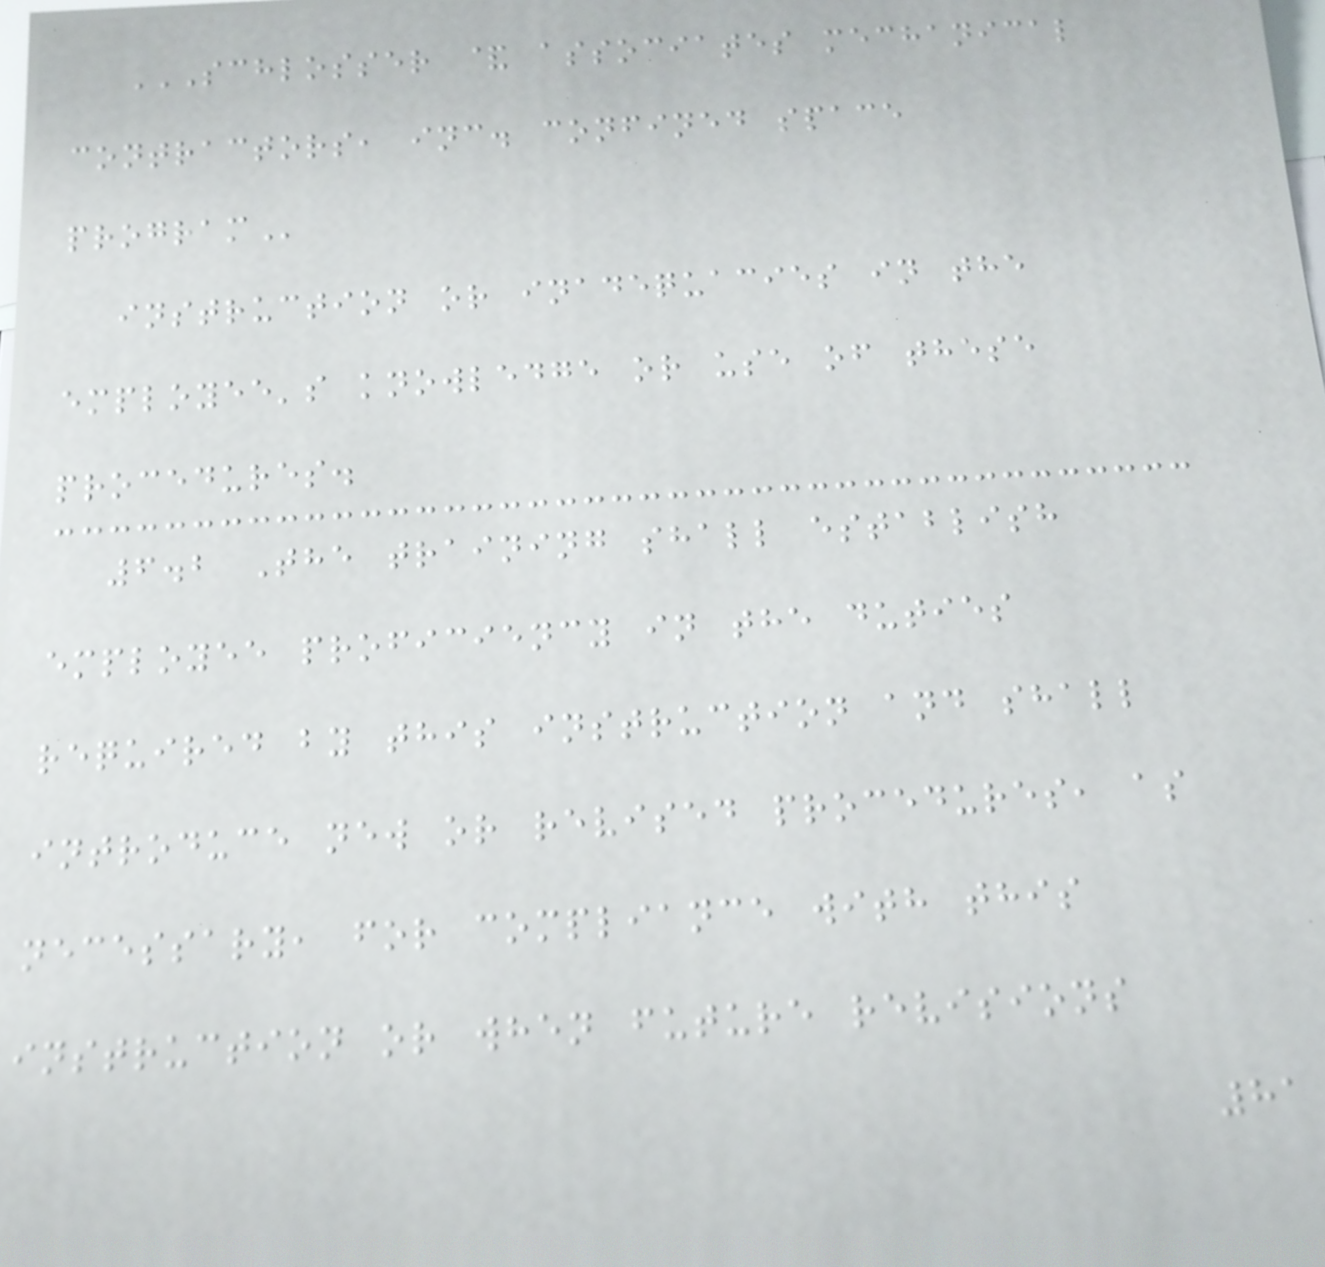SCHLOSSER & ASSOCIATES MECHANICAL
CONTRACTORS, INC. CONFINED SPACE
PROGRAM
instruction or inadequacies in the
employee's knowledge or use of these
procedures.
6.2 The training shall establish
employee proficiency in the duties
required by this instruction and shall
introduce new or revised procedures, as
necessary, for compliance with this
instruction or when future revisions
81
